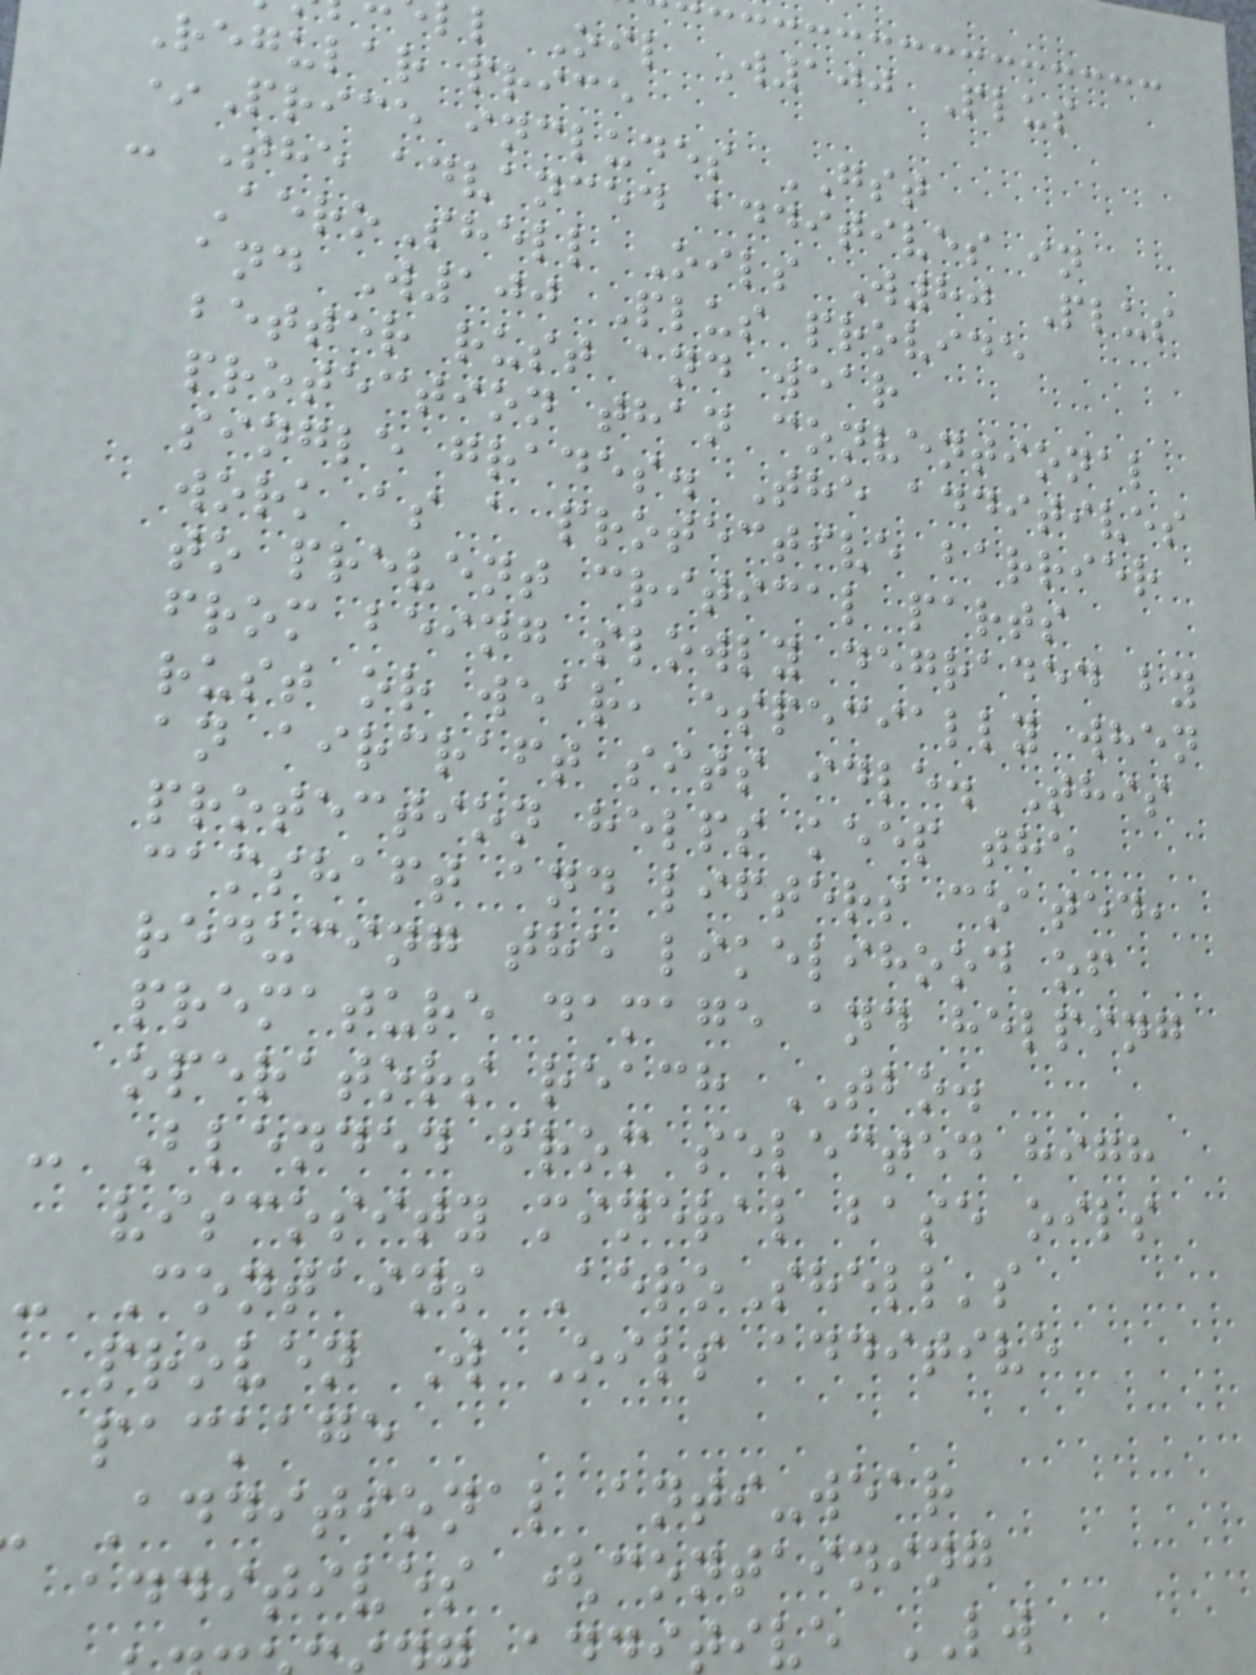l Oil W100 Plus
Regular price
*Price includes GST
- The advanced additives in
AeroShell Oils W80 Plus
and W100 Plus provide
better rust and wear
protection than conventional
single grades. The additives
work as a protective barrier
to prevent critical parts
from being slowly degraded by
rust or wear, especially when
an aircraft sits idle. This
protection helps keep the
camshaft and lifters coated,
reducing the likelihood of
premature damage and helping
operators reach TBO.
- Blended from selected high
viscosity mineral base oils
- Contains AeroShell's
proven W Oils additive
package
Additional anti-wear
additives (containing
tive LW
